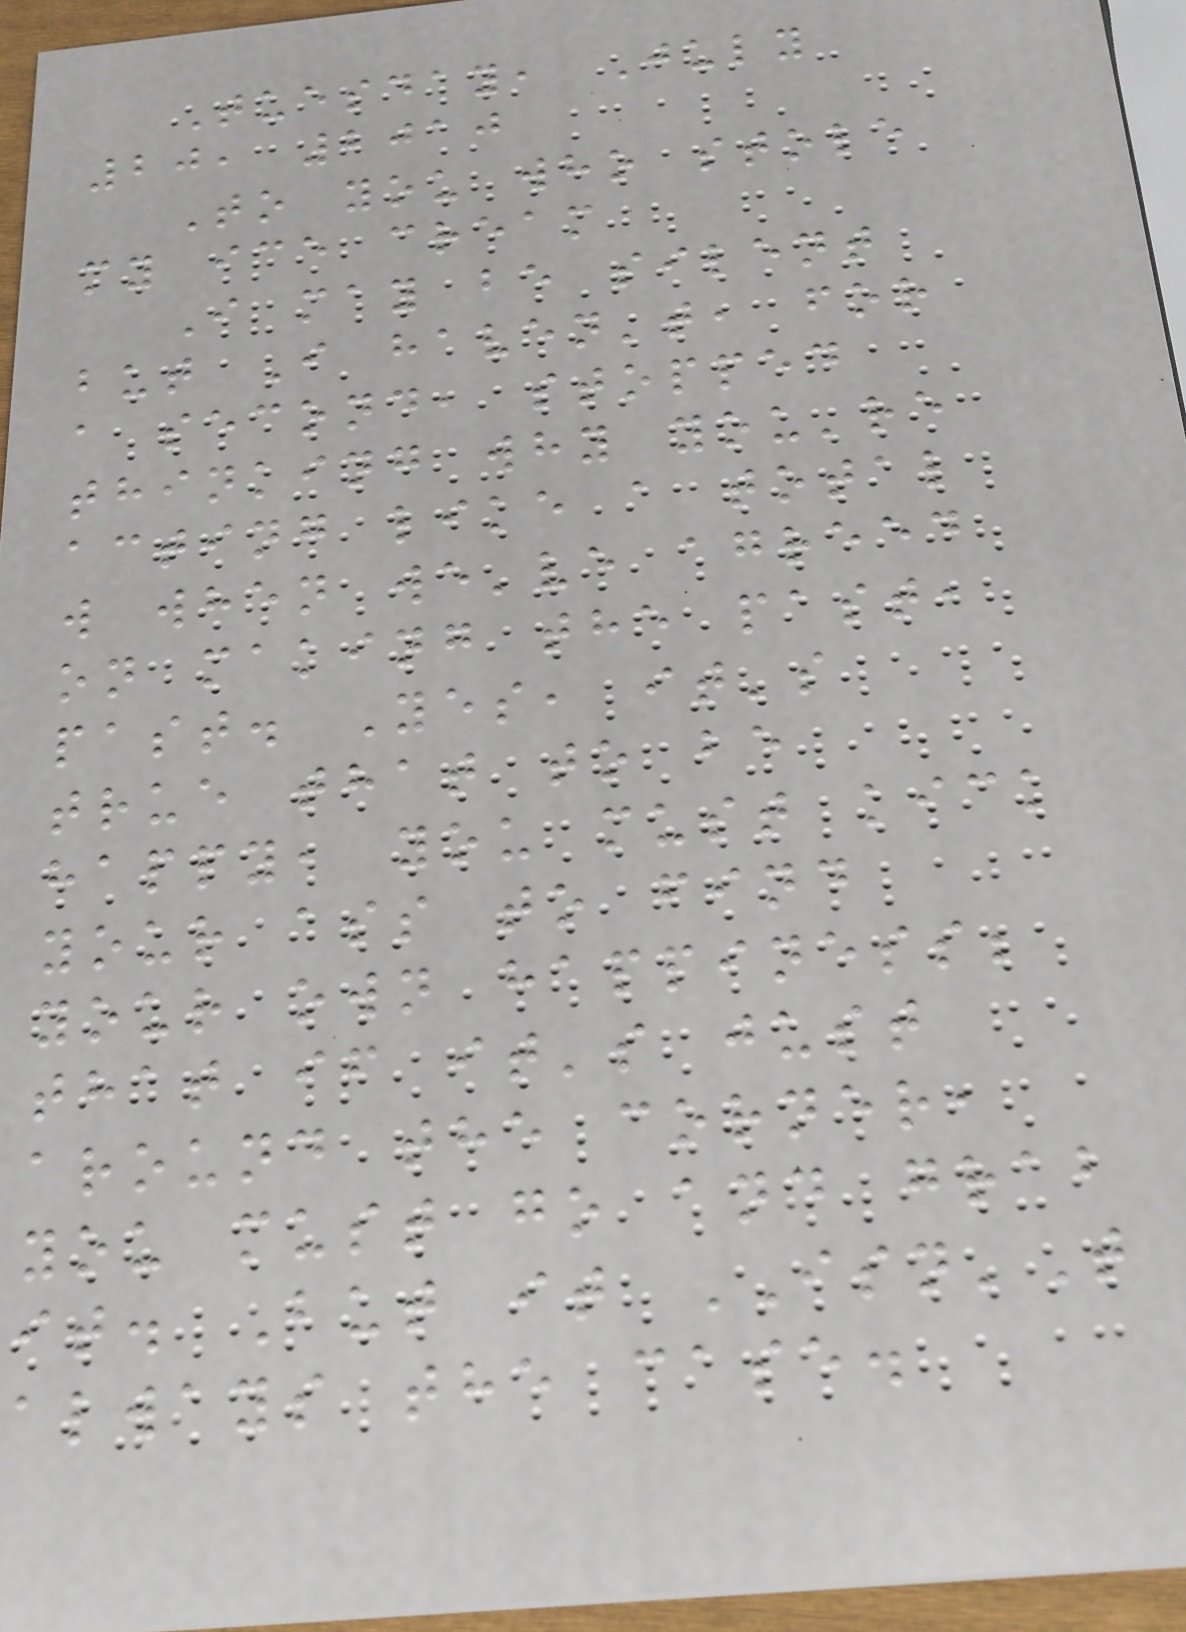Tuesday, July
20, 2010
To you who stole
my ice cream
I may be silent
but I haven't, for
a second, stopped
thinking why you're
acting like a total
w when we've agreed
on making the past,
past. Yes, it's
true that to be
happy, you must kick
your ass to find
your own happiness;
that if it's just
around the corner,
you must go and grab
it. But it ISN'T
always the case.
